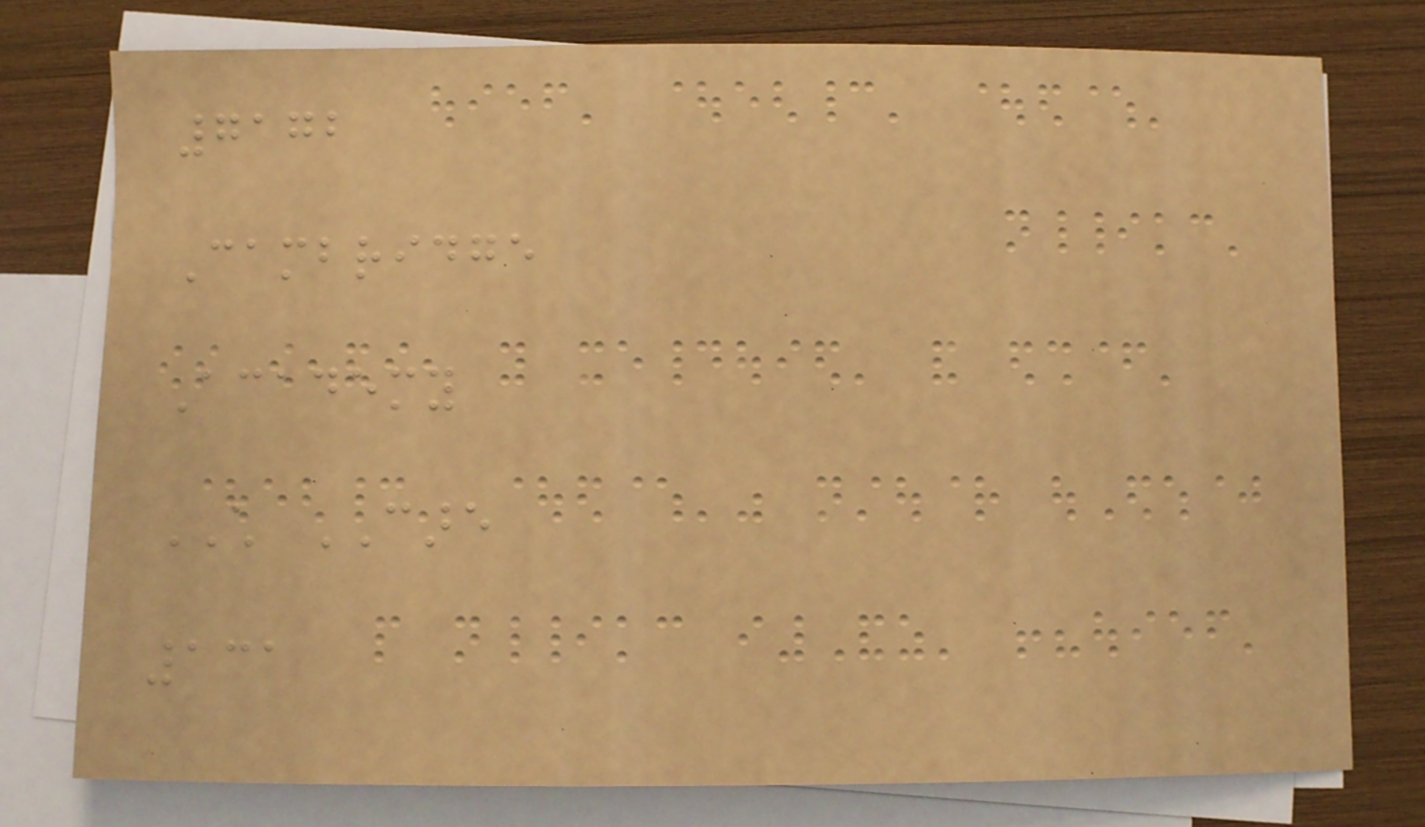7172
Cambridge
Academy
CHILD CARE
131
